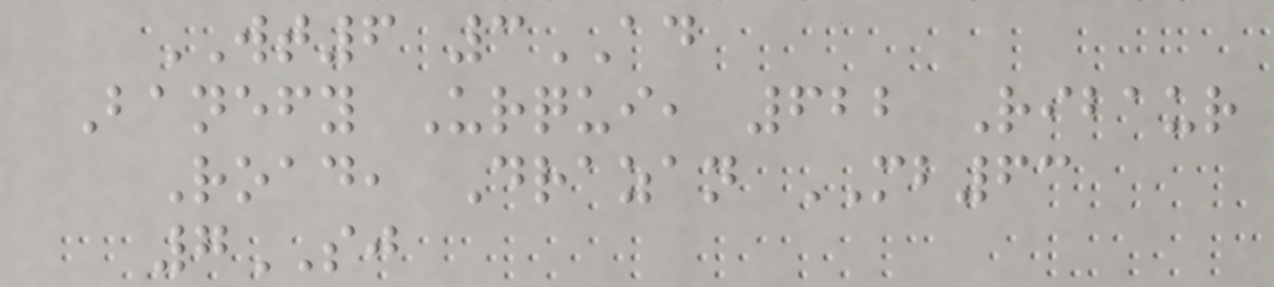WT6 3AD
Banefy Urqui, 622 Ribaur
Road, Drazan MB63
7SJ
